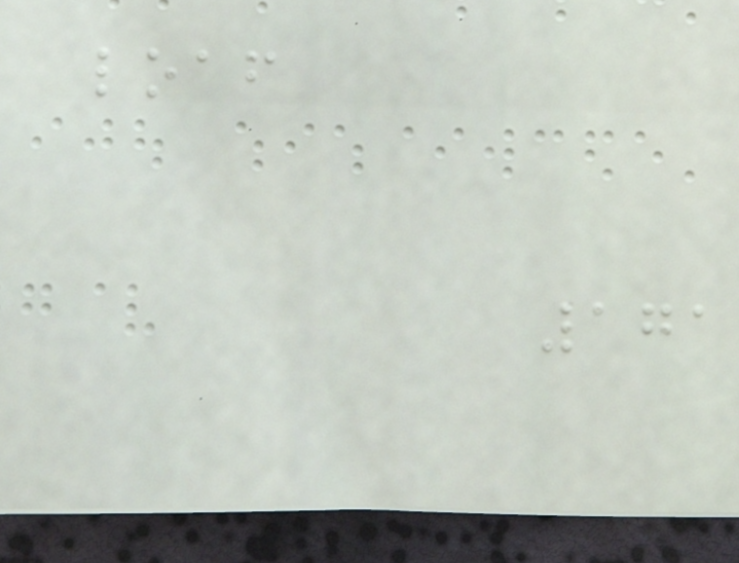loaf
171
